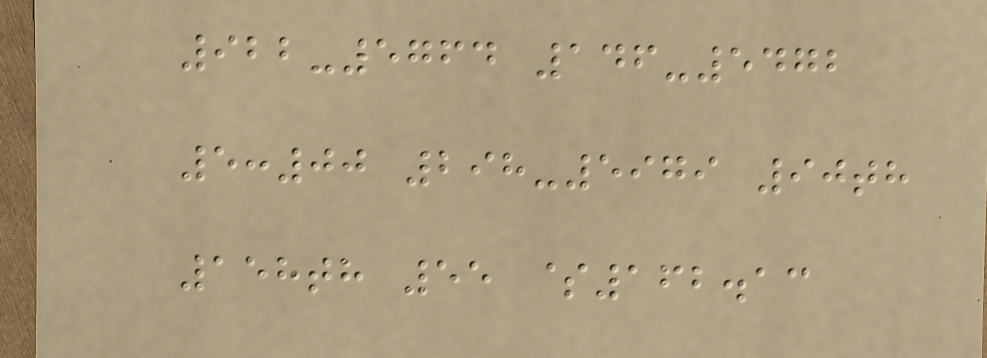922-5764 146-5472
5:00 298-5979 90th
158th 55 $162.13
